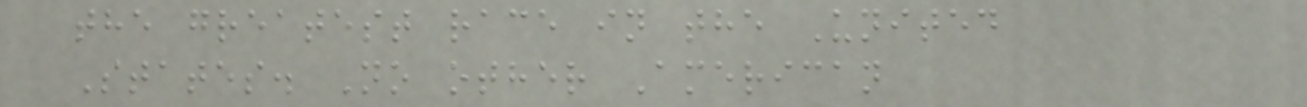the greatest race in the United
States. No other American
